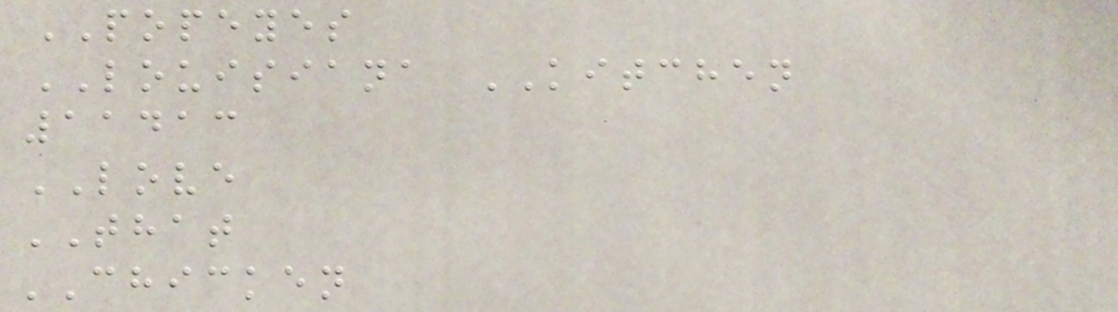POPEYES
LOUISIANA KITCHEN
11413
LOVE
THAT
CHICKEN
